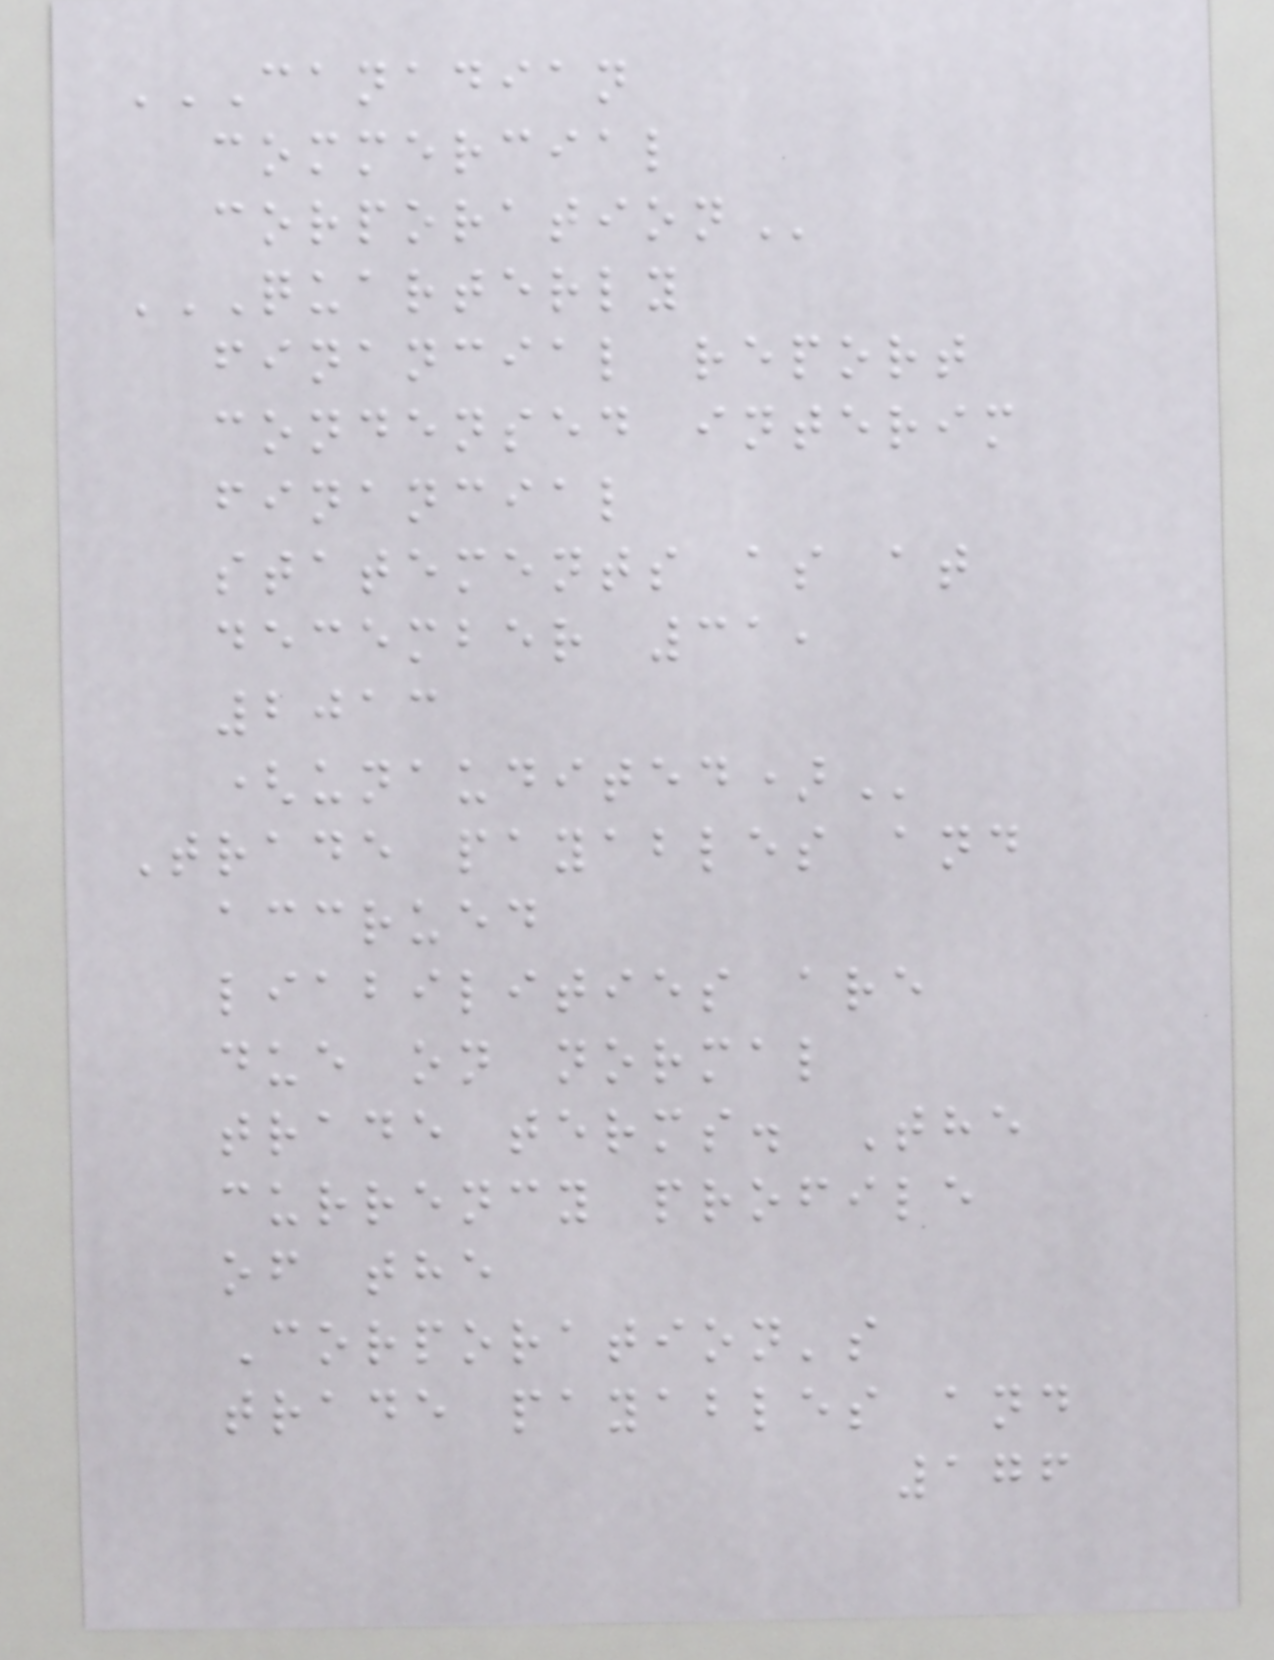CANADIAN
COMMERCIAL
CORPORATION
QUARTERLY
FINANCIAL REPORT
CONDENSED INTERIM
FINANCIAL
STATEMENTS AS AT
DECEMBER 31,
2013
(UNAUDITED)
Trade payables and
accrued
liabilities are
due on normal
trade terms. The
currency profile
of the
Corporation's
trade payables and
176
